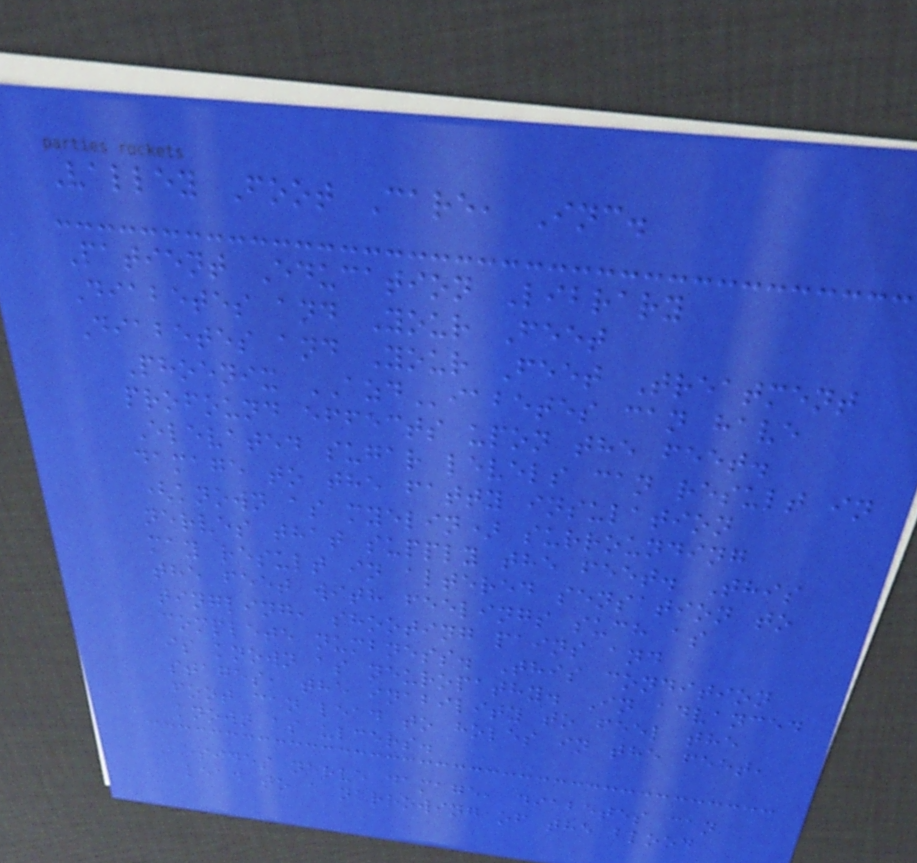Valley Foot Care, Inc.
Patient Education Library
Diabetes and Your Feet
Diabetes and Your Feet Treatment
Phoenix AZDiabetes can have
profound effects upon the feet.
Elevated sugar levels can result in
damage to the fatty insulation
(known as myelin) surrounding
nerves that supply the feet. This
may result in altered sensation to
the feet with feelings such as
tingling, shooting pains and
complete numbness. This condition
is known as neuropathy. In advanced
stages, the inability to feel the
foot can lead to holes in the feet,
known as ulcers.
Besides nerve damage, diabetes can
lead to a narrowing of the blood
